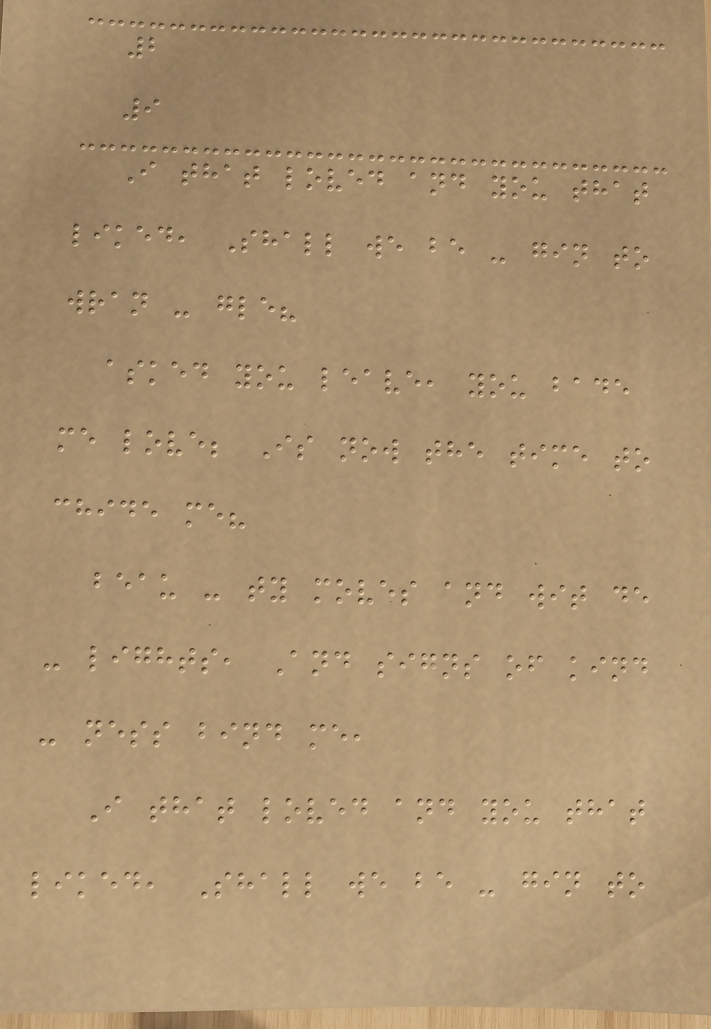2
9
I that loved and you that
liked, Shall we be - gin to
wran - gle?
asked you leave, you bade
me love; Is now the time to
chide me?
beau - ty moves and wit de
- lights, And signs of kind
- ness bind me,
I that loved and you that
liked, Shall we be - gin to
